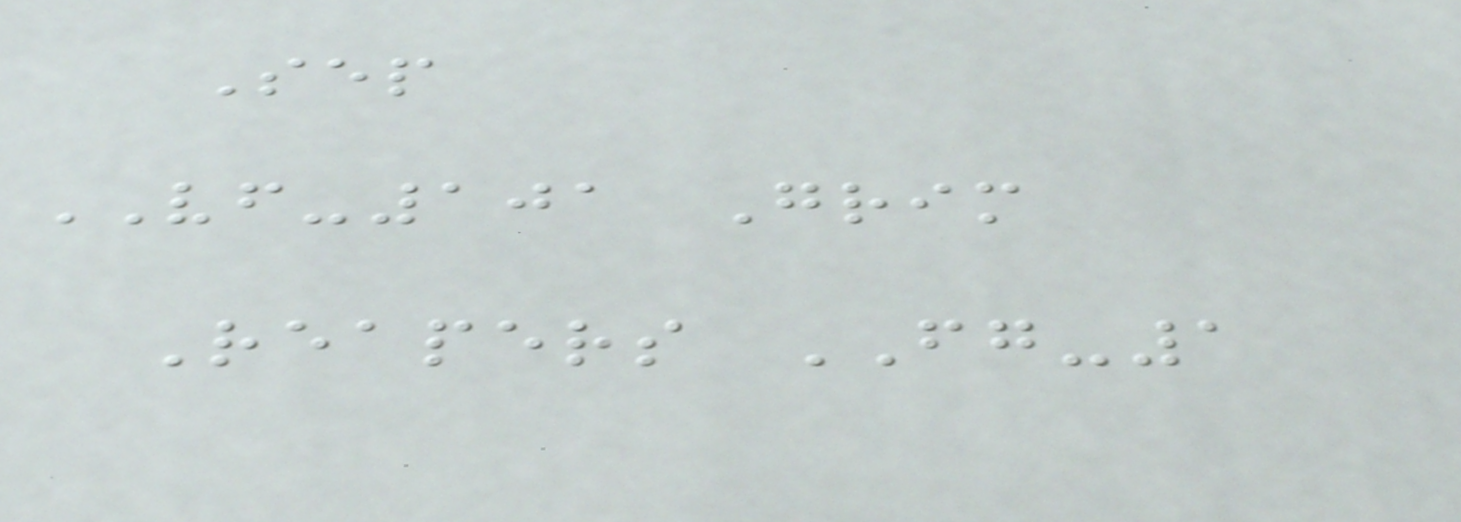Sep
VF-101 Grim
Reapers FG-1
